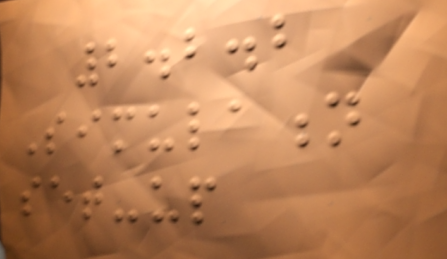2.2.2
Simulation
set-up
